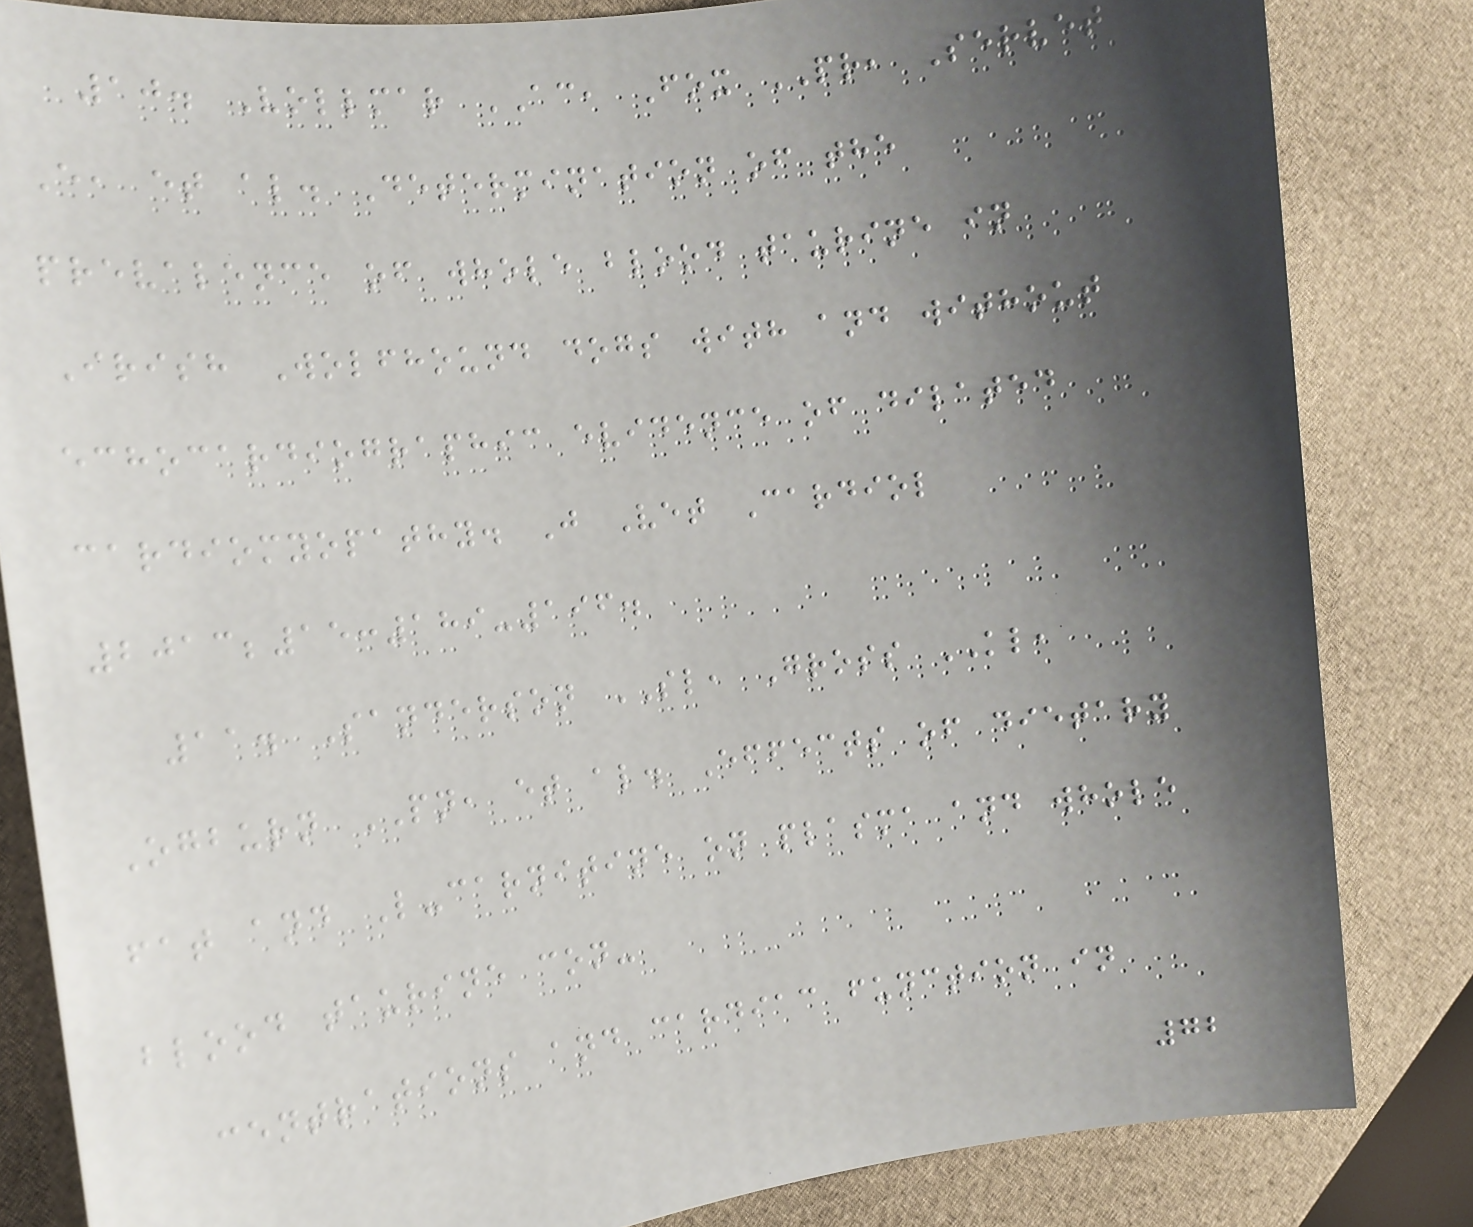10. Vollmar AC, Fox PR, Servet
E, et al. Determination of the
prevalence of whole blood taurine in
Irish Wolfhound dogs with and without
echocardiographic evidence of dilated
cardiomyopathy. J Vet Cardiol
2013;15:189-196.
11. Sanderson SL, Gross KL,
Ogburn PN, et al. Effects of dietary
fat and L-carnitine on plasma and whole
blood taurine con-
centrations and cardiac function in
72
